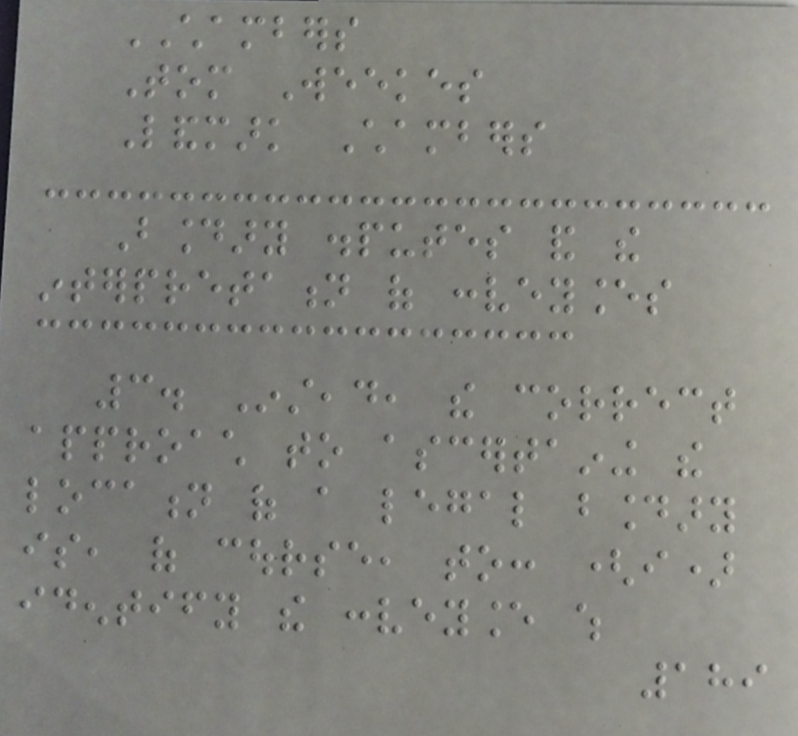CHAMBERS
Tom Weekes
Landmark Chambers
Boundary disputes and the
interpretation of conveyances
3. Instead, the correct
approach to ascertaining the
location of a legal boundary
is, of course, to: (i)
identify the conveyance which
189
